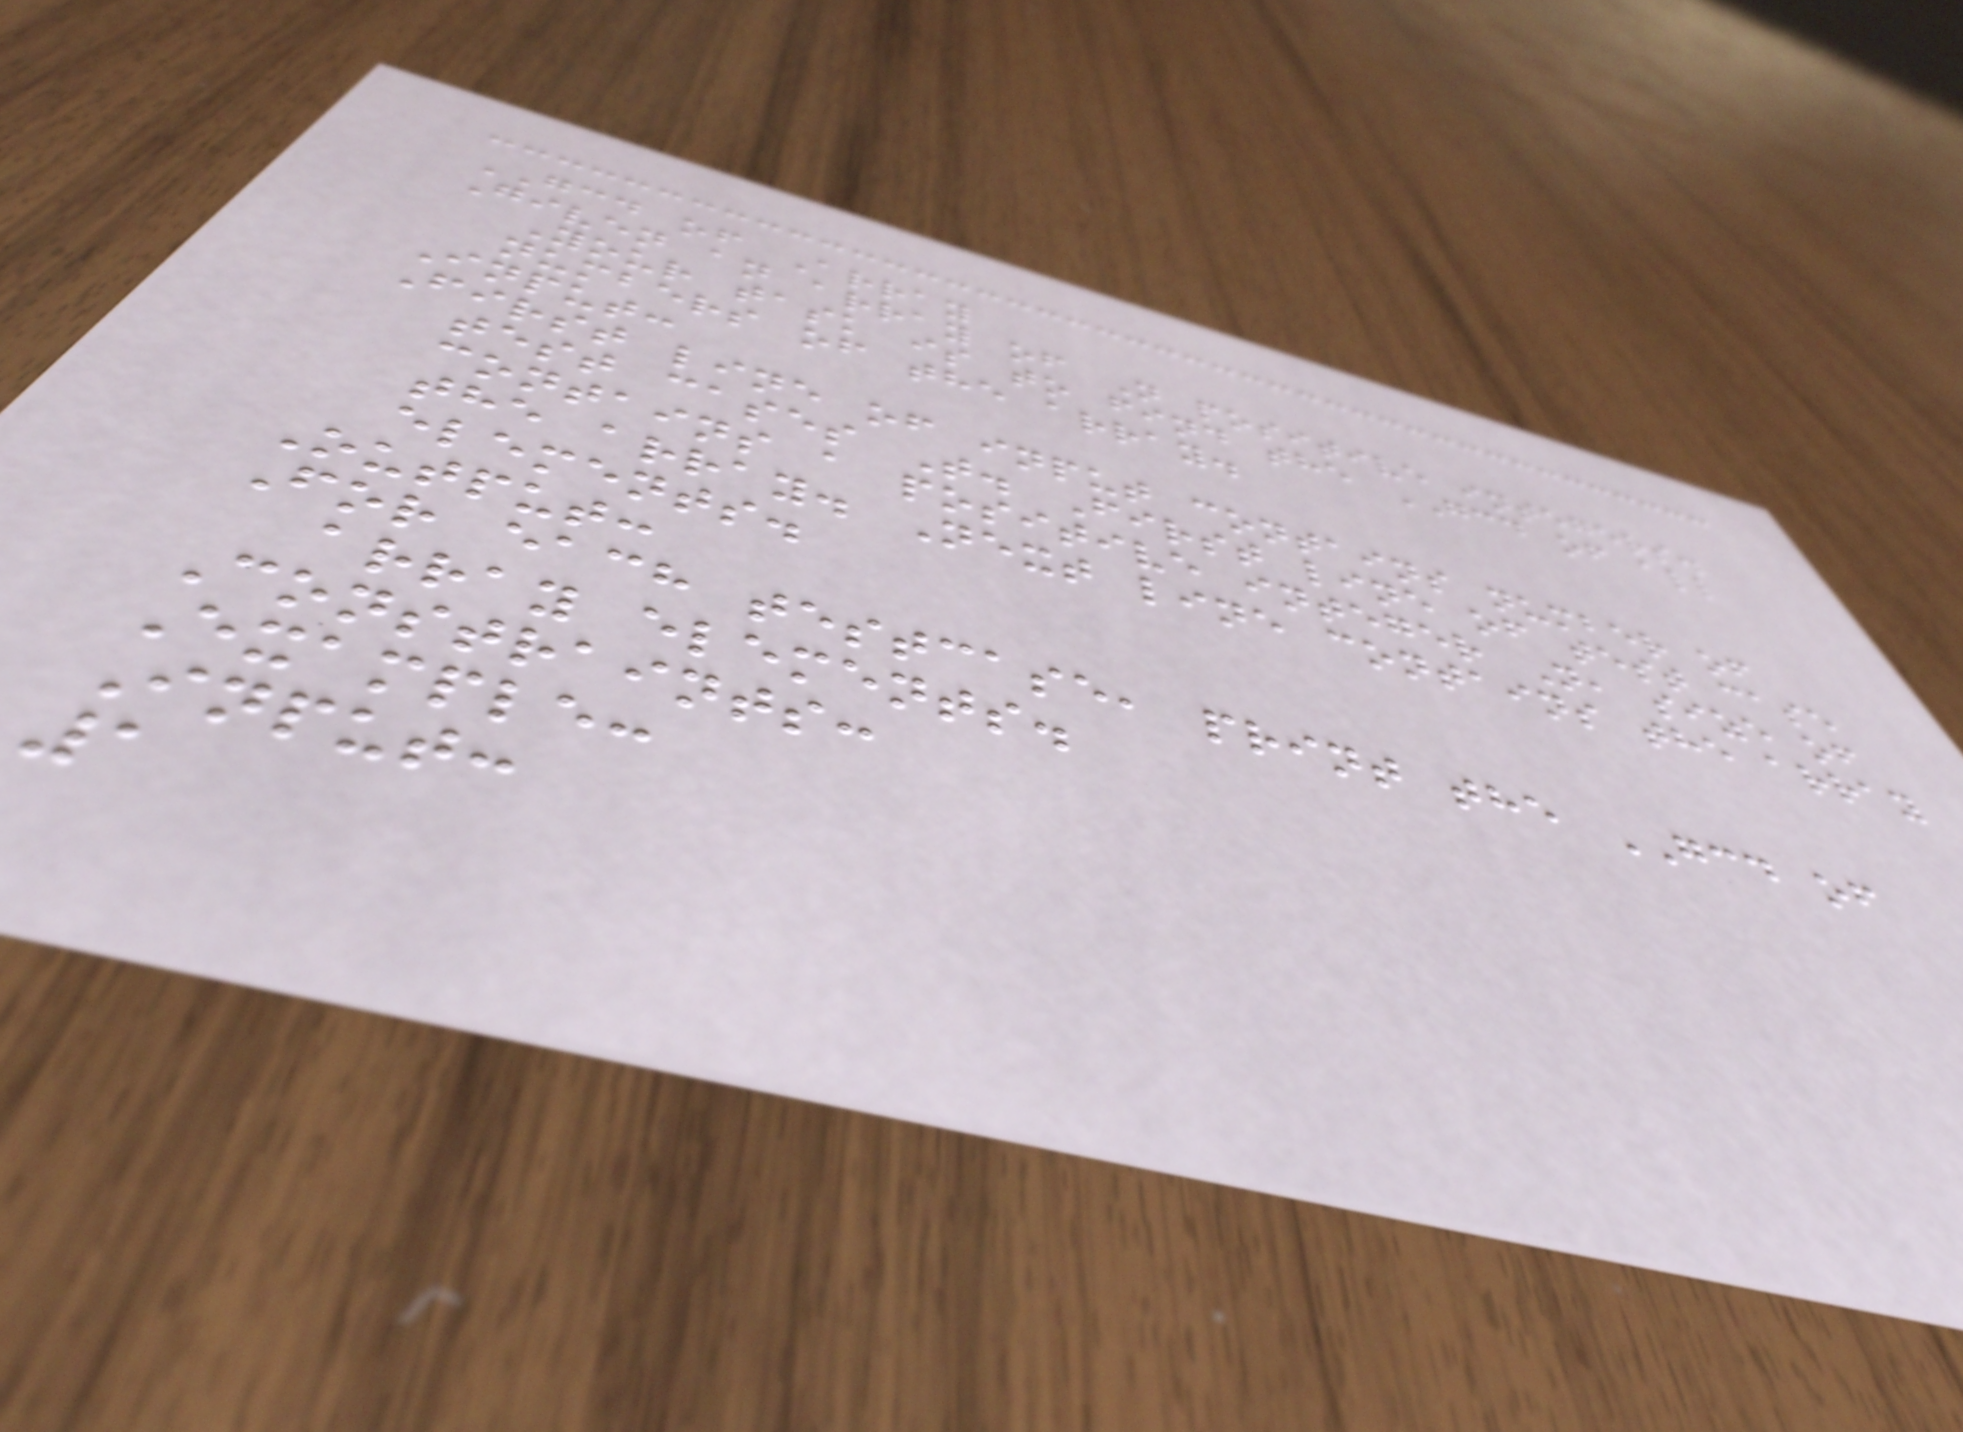GCD of Array
Given an array of N positive integers.
Your task is to find the GCD of all
numbers of the array.
Input:
First line of input contains number of
test cases T. First line of test case
contains a positive integer N, size of
the array. Next line contains the array
elements.
Output:
For each testcase, print the GCD of
array elements.
Constraints:
Example:
Input:
1
